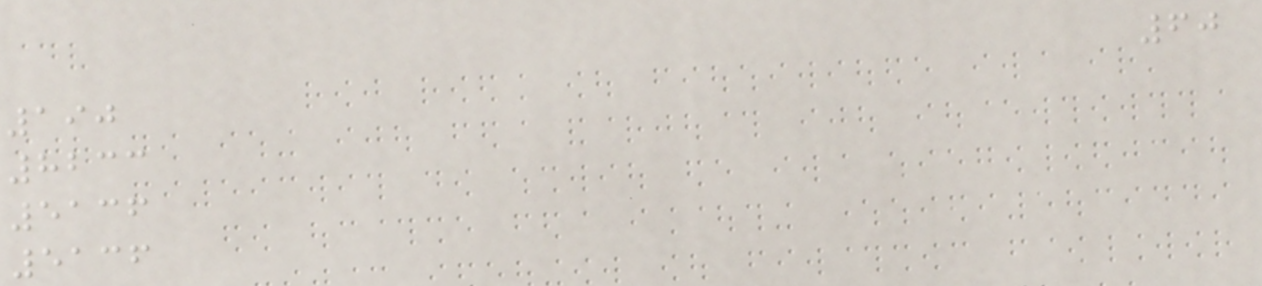60
190
8233
5136
5136
